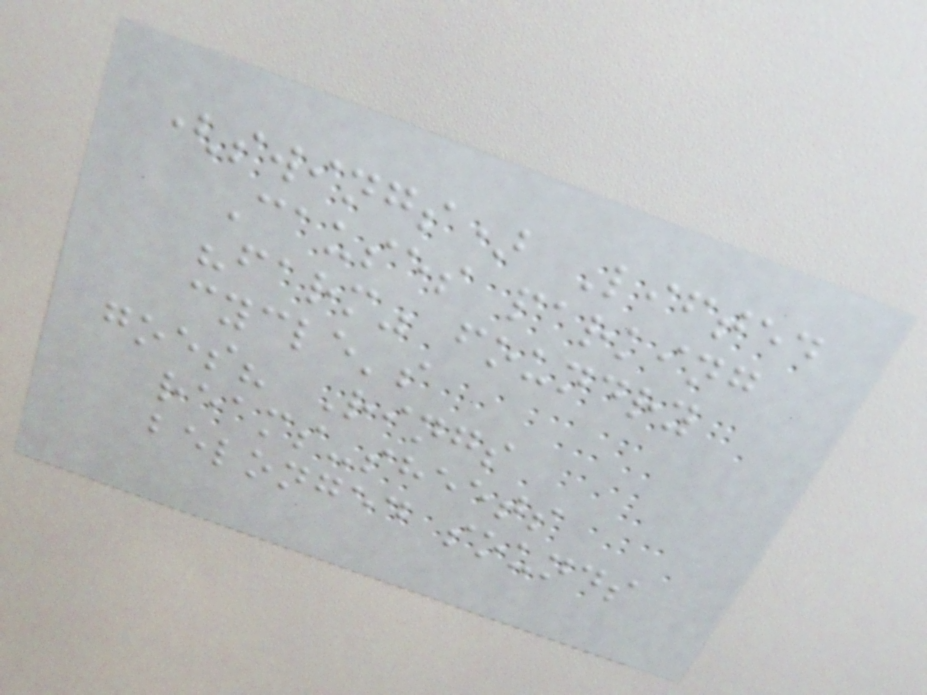(swings) Lifted
Causes parking
"farm" foundry
cycle's
goes? Rings
reams-sheets
belonged sounds
